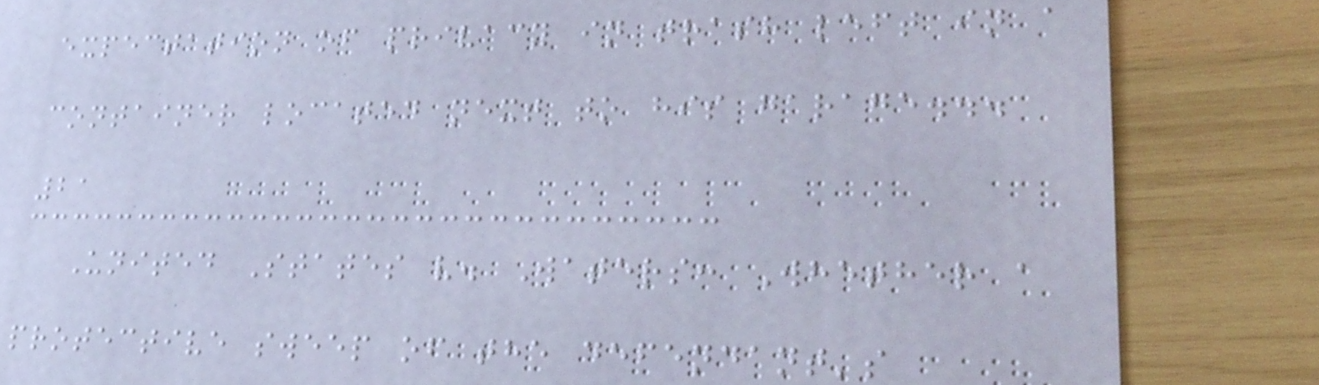expectation of privacy in trash left in a
container located next to his garage...
21
United States v. Waters: Whether a
protective sweep of the defendant's
